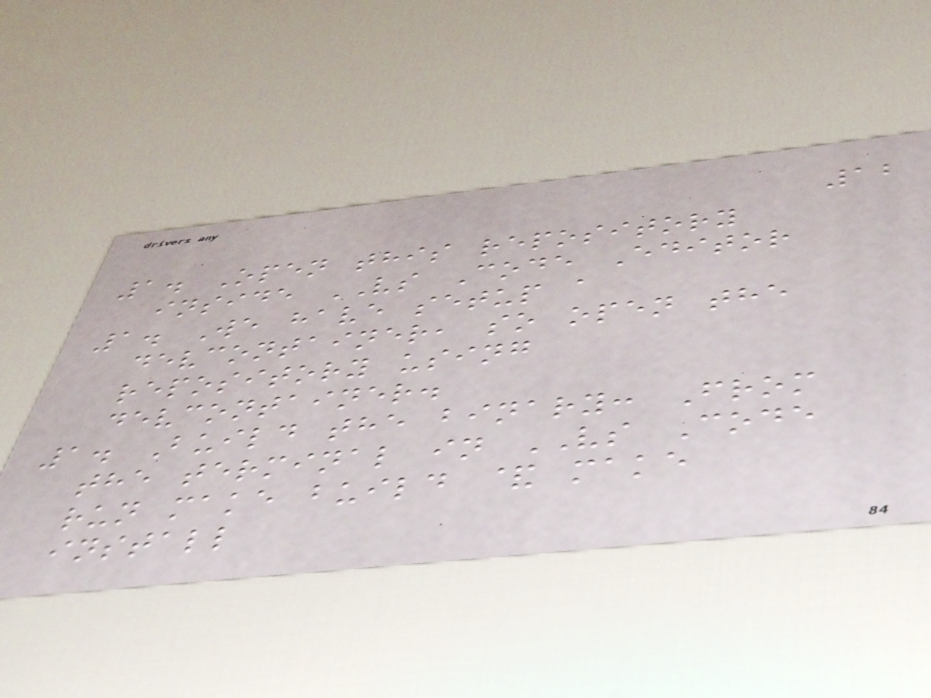12
1. Open this repository
inside VS Code Editor
1. We have setup a
devcontainer, so open the
repository using
devcontainer.
1. Build the binary: From
the terminal in VS Code
run make build & make
install
